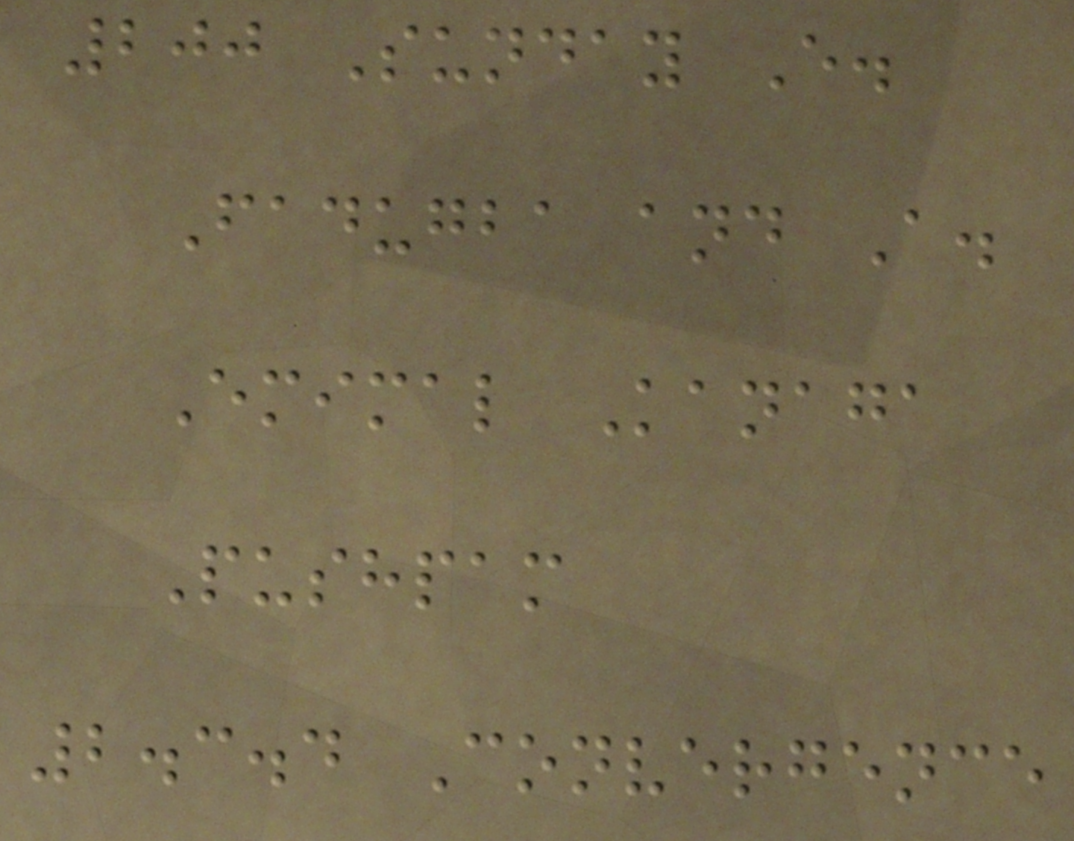200 Sunday E.
Fadugba and A.
Emimal Kanaga
Pushpam
2.3.4 Convergence
